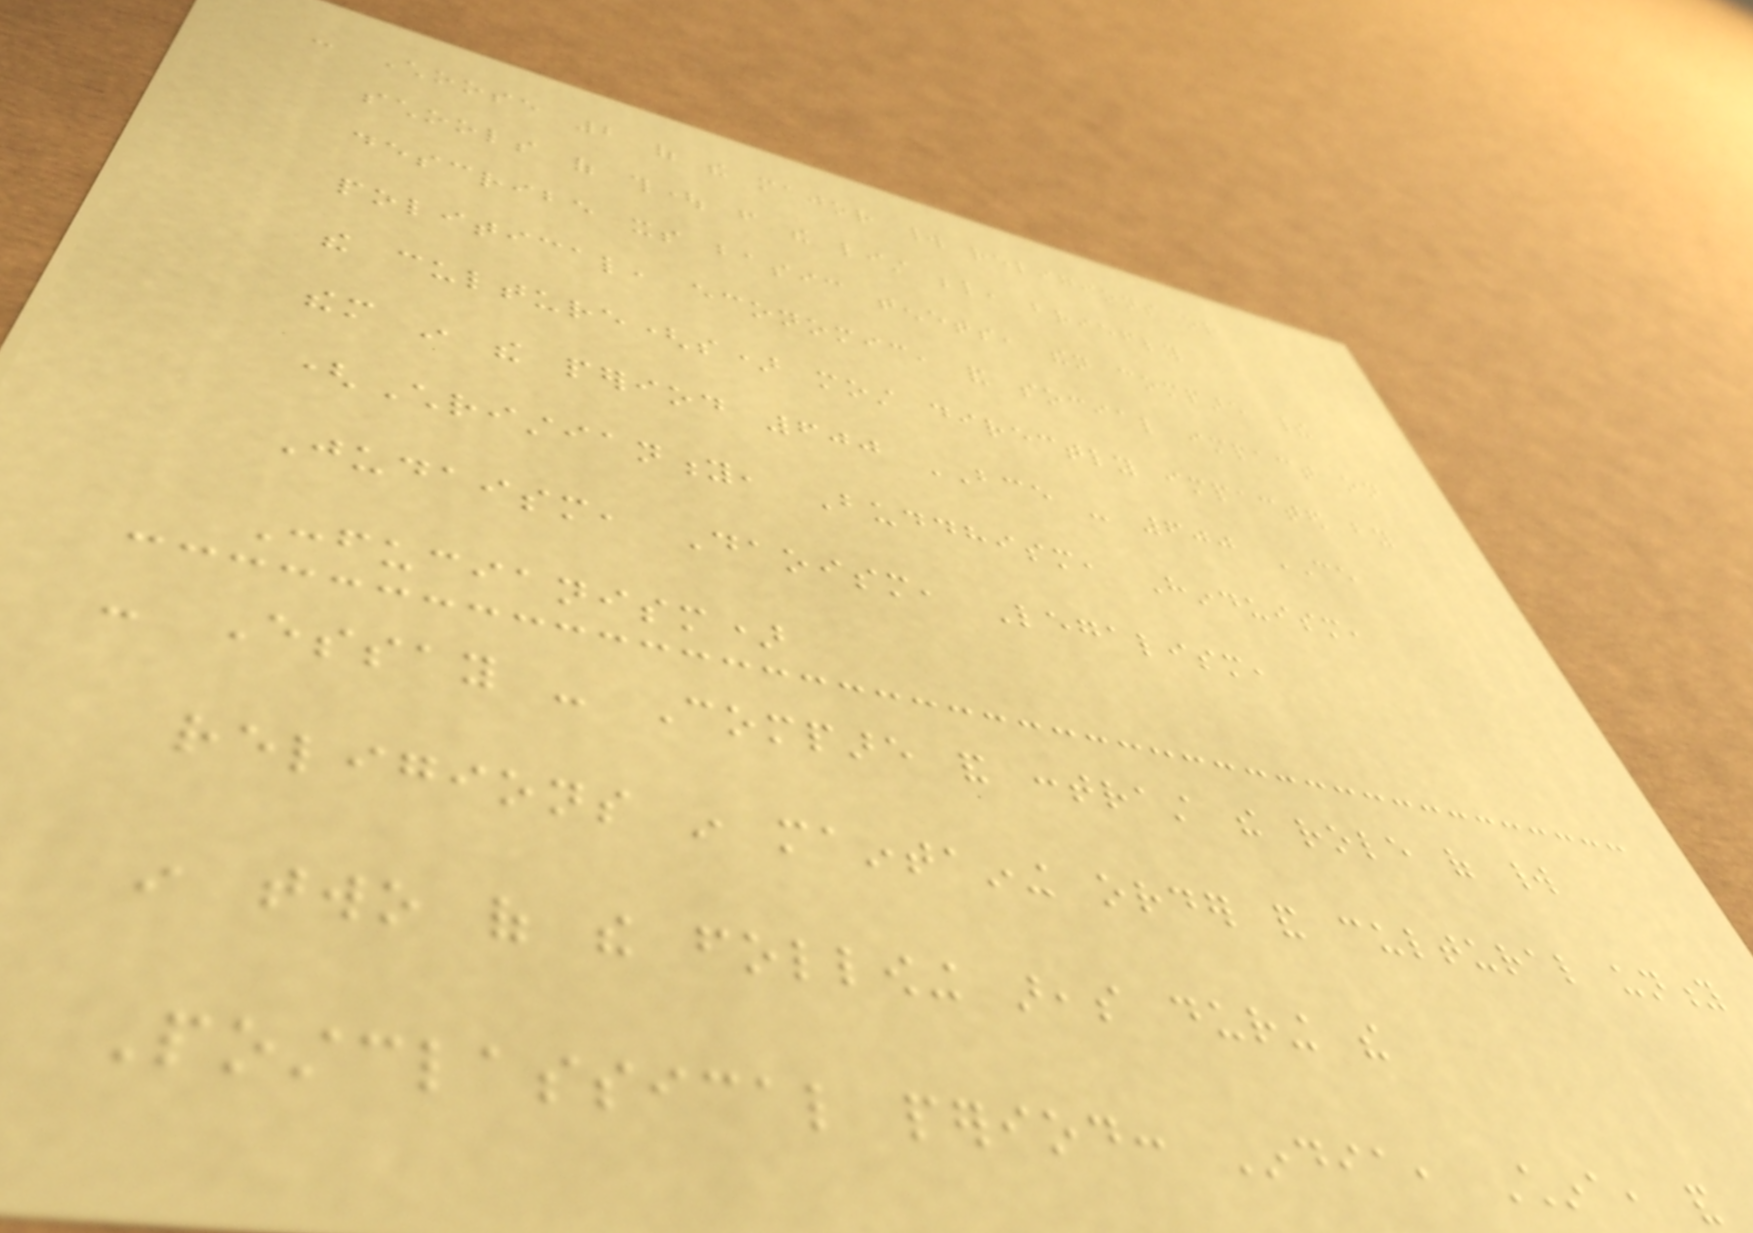- Choose 2 of the major world religions or
schools of thought from the list below, briefly
describe its basic tenets, then compare their
political, economic, and social impact on
the culture(s) most directly impacted by
them in the period 600 BCE - 600 CE
(Christianity, Buddhism, Hinduism,
Judaism, Daoism, Legalism,
Confucianism)
- Essay - Compare and contrast the role of world
religions in maintaining order and cultural unity
in two of the following areas during the
Postclassical period: India, China, and
